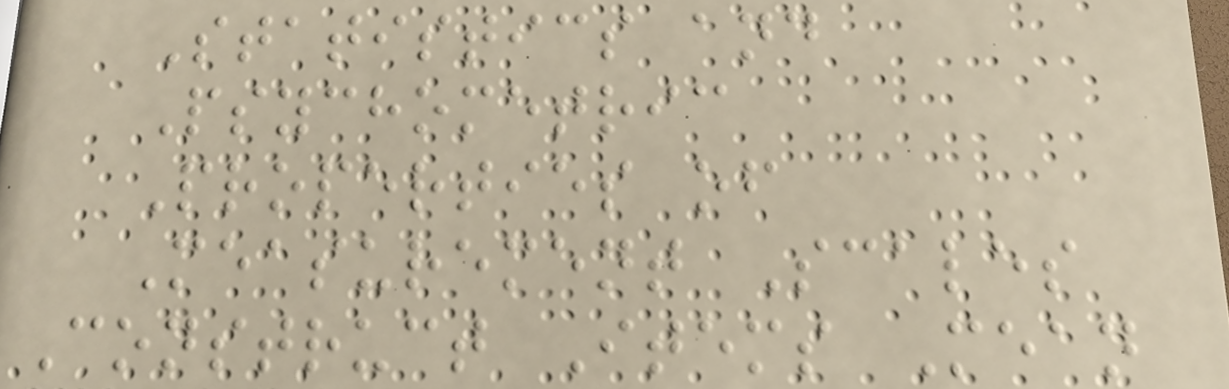Statistics and
Psychometric
Properties of
Measurement Scales
Construct Items Mean
